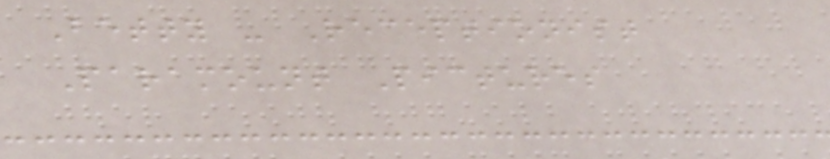Betty - Receptionist
Paramount Pictures
